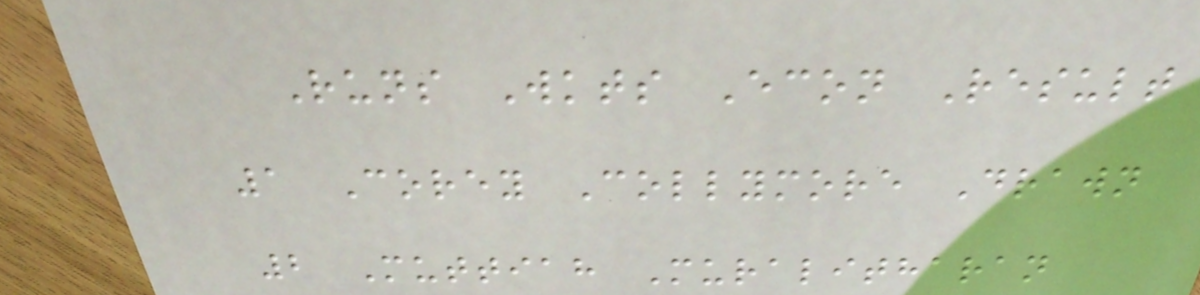Runs Wkts Econ Result
1 Corey Collymore Drawn
2 Muttiah Muralitharan
